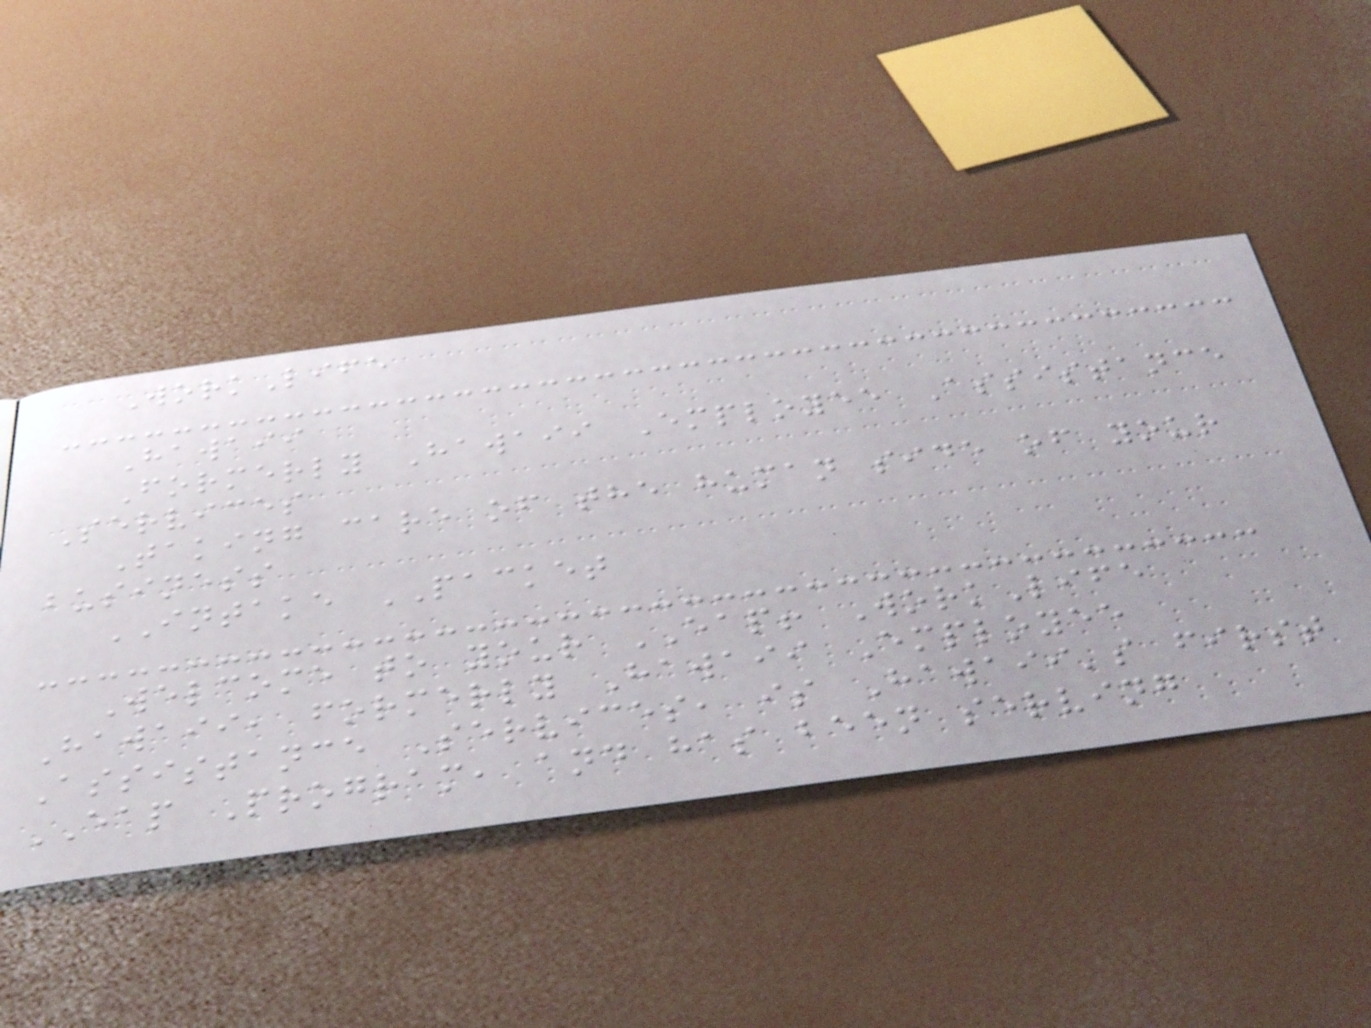WorkLife
Hawaii
Formerly Hawaii Employee Assistance
Services
Taking care of the human side of your
business
INTAKE PACKET
Welcome to your EAP! WorkLife
Hawaii, formerly Hawaii Employee
Assistance Services, is Hawaii's first
EAP Program, and has been serving
